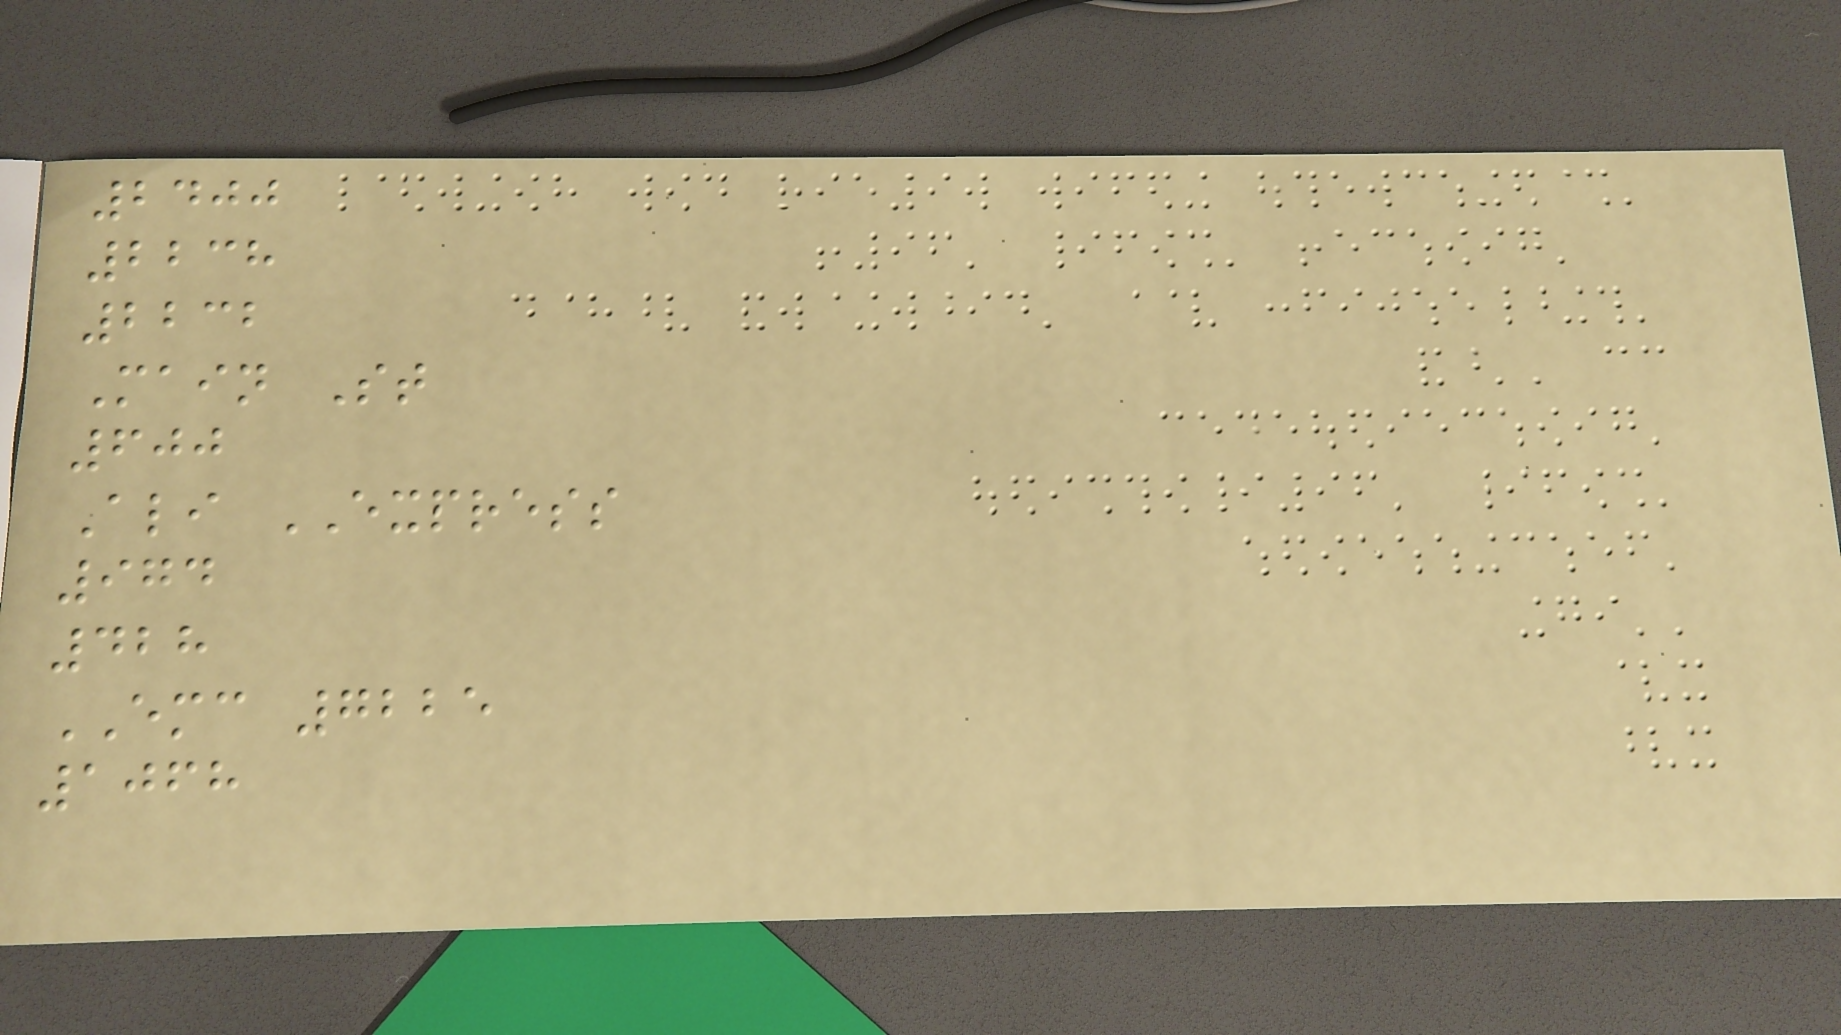2400
2238
2232
Main St
600
Ali EXPRESS
974
428
EMC 7225
1068
